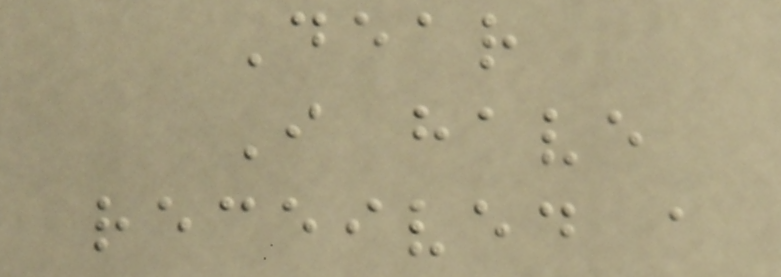Dear
I have
received a
